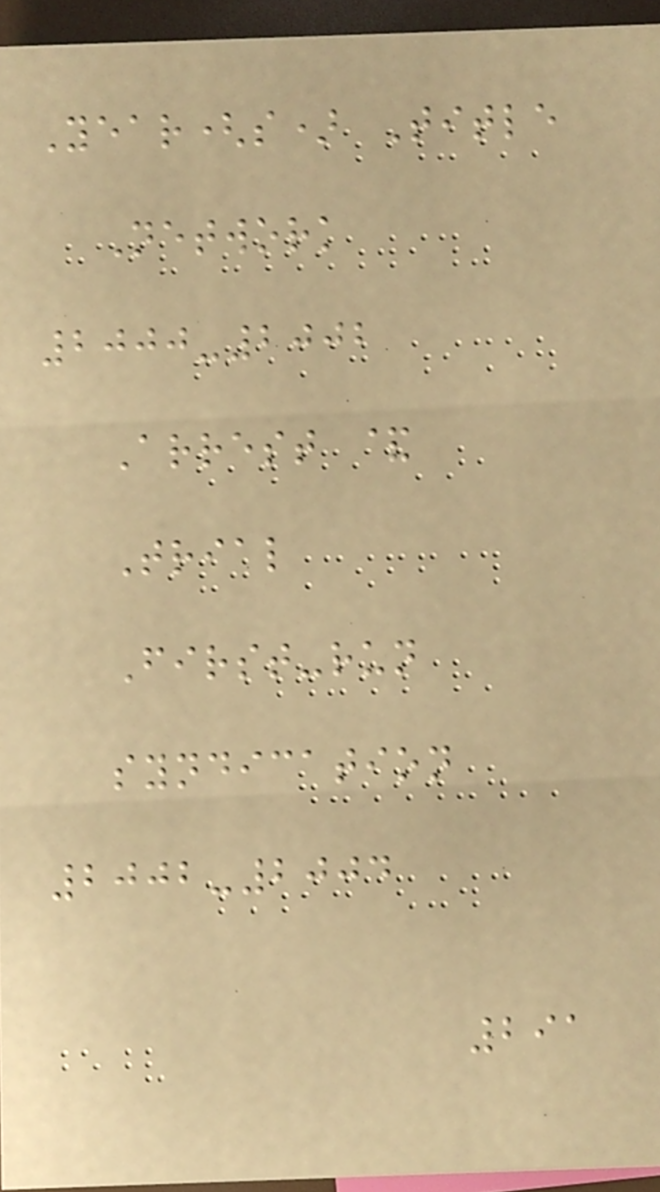Year(s) Title
Network
2000-2002
Arrest &
Trial
First-run
syndication
2002-2004
291
